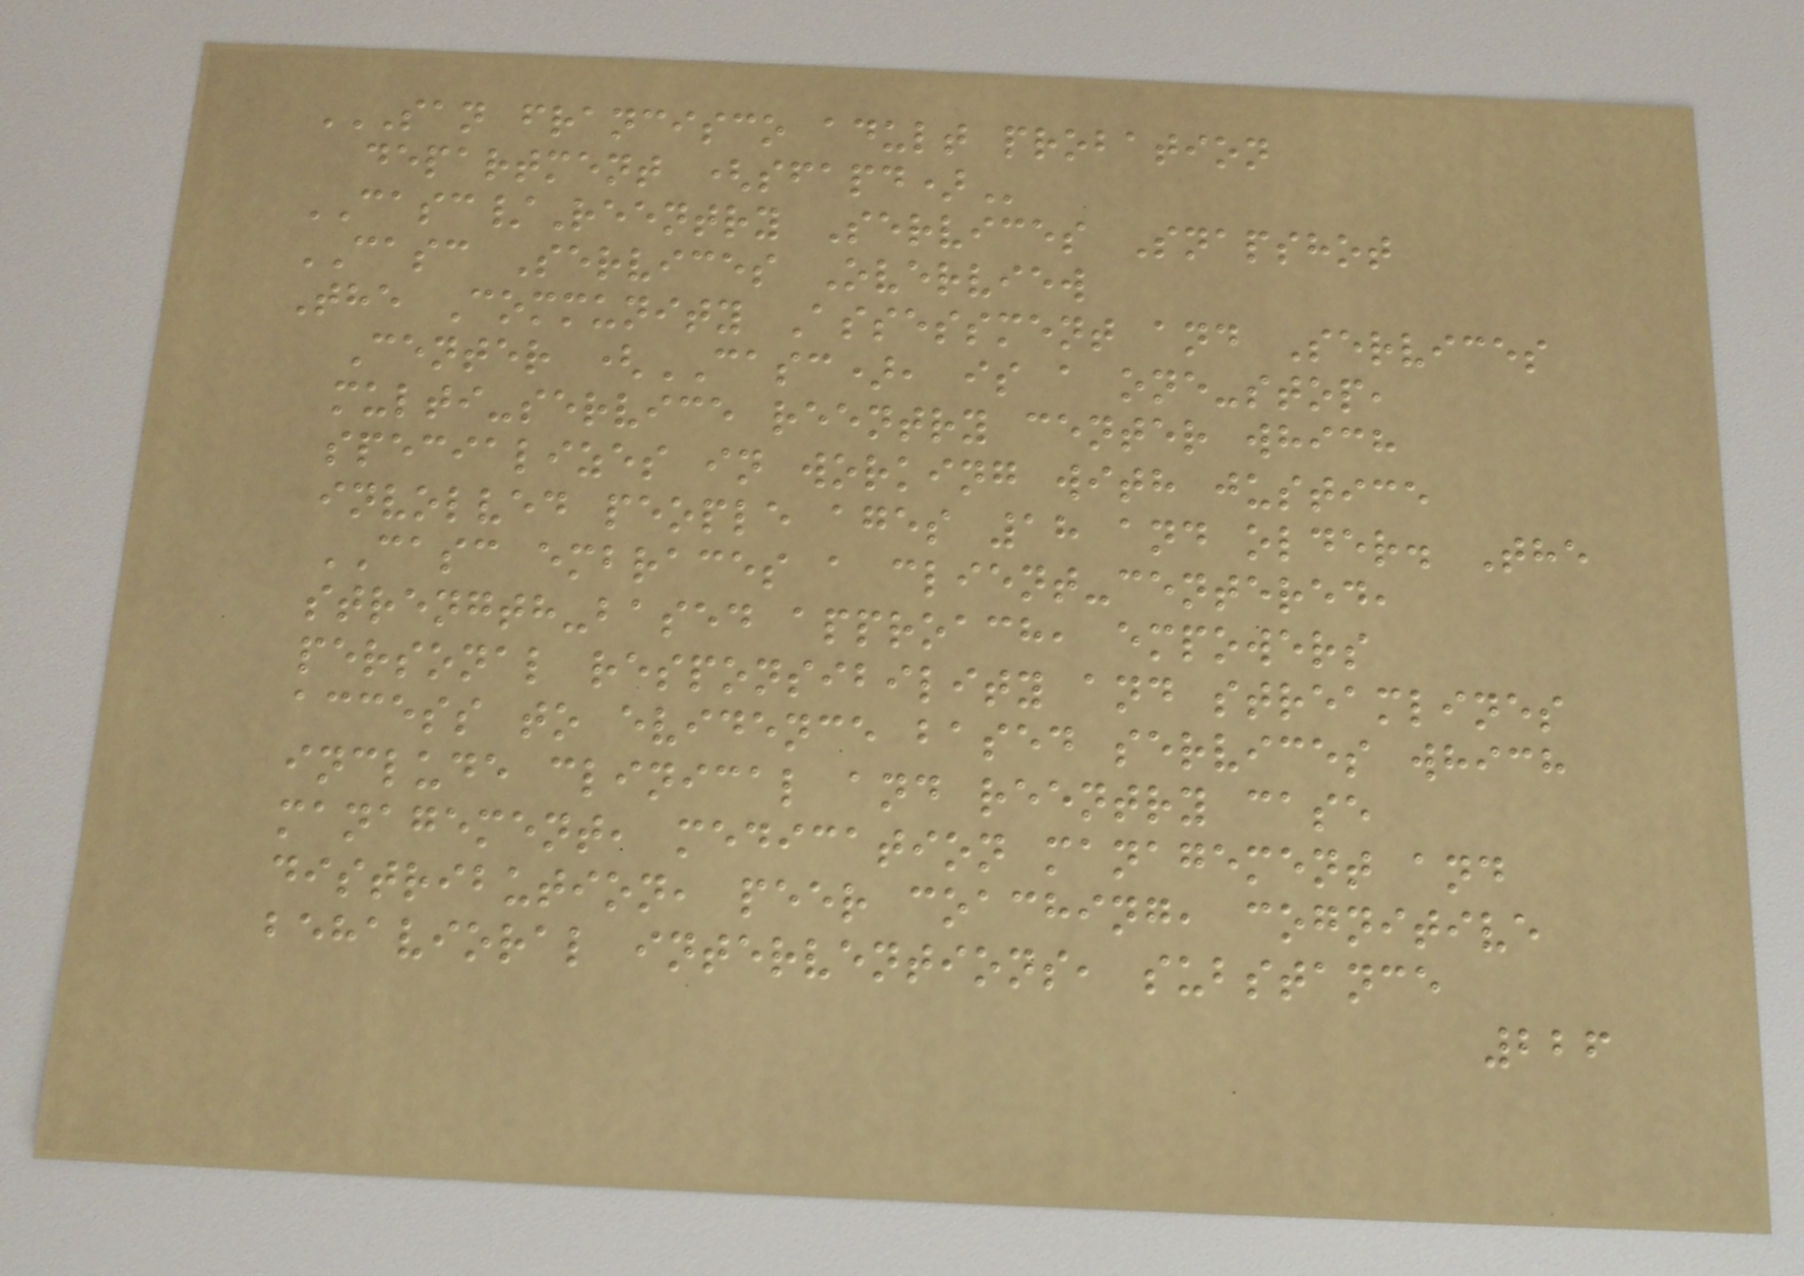SAN FRANCISCO ADULT PROBATION
DEPARTMENT (SFAPD)
CASC/Reentry Services Snapshot
CASC Services Overview
The Community Assessment and Services
Center (CASC), is a one-stop,
multi-service reentry center which
specializes in working with justice
involved people ages 18 and older. The
CASC embraces a client-centered,
strength-based approach, empowers
personal responsibility and streamlines
access to evidence based services which
include clinical and reentry case
management, medication management and
distribution, peer coaching, cognitive
behavioral interventions, substance
226
